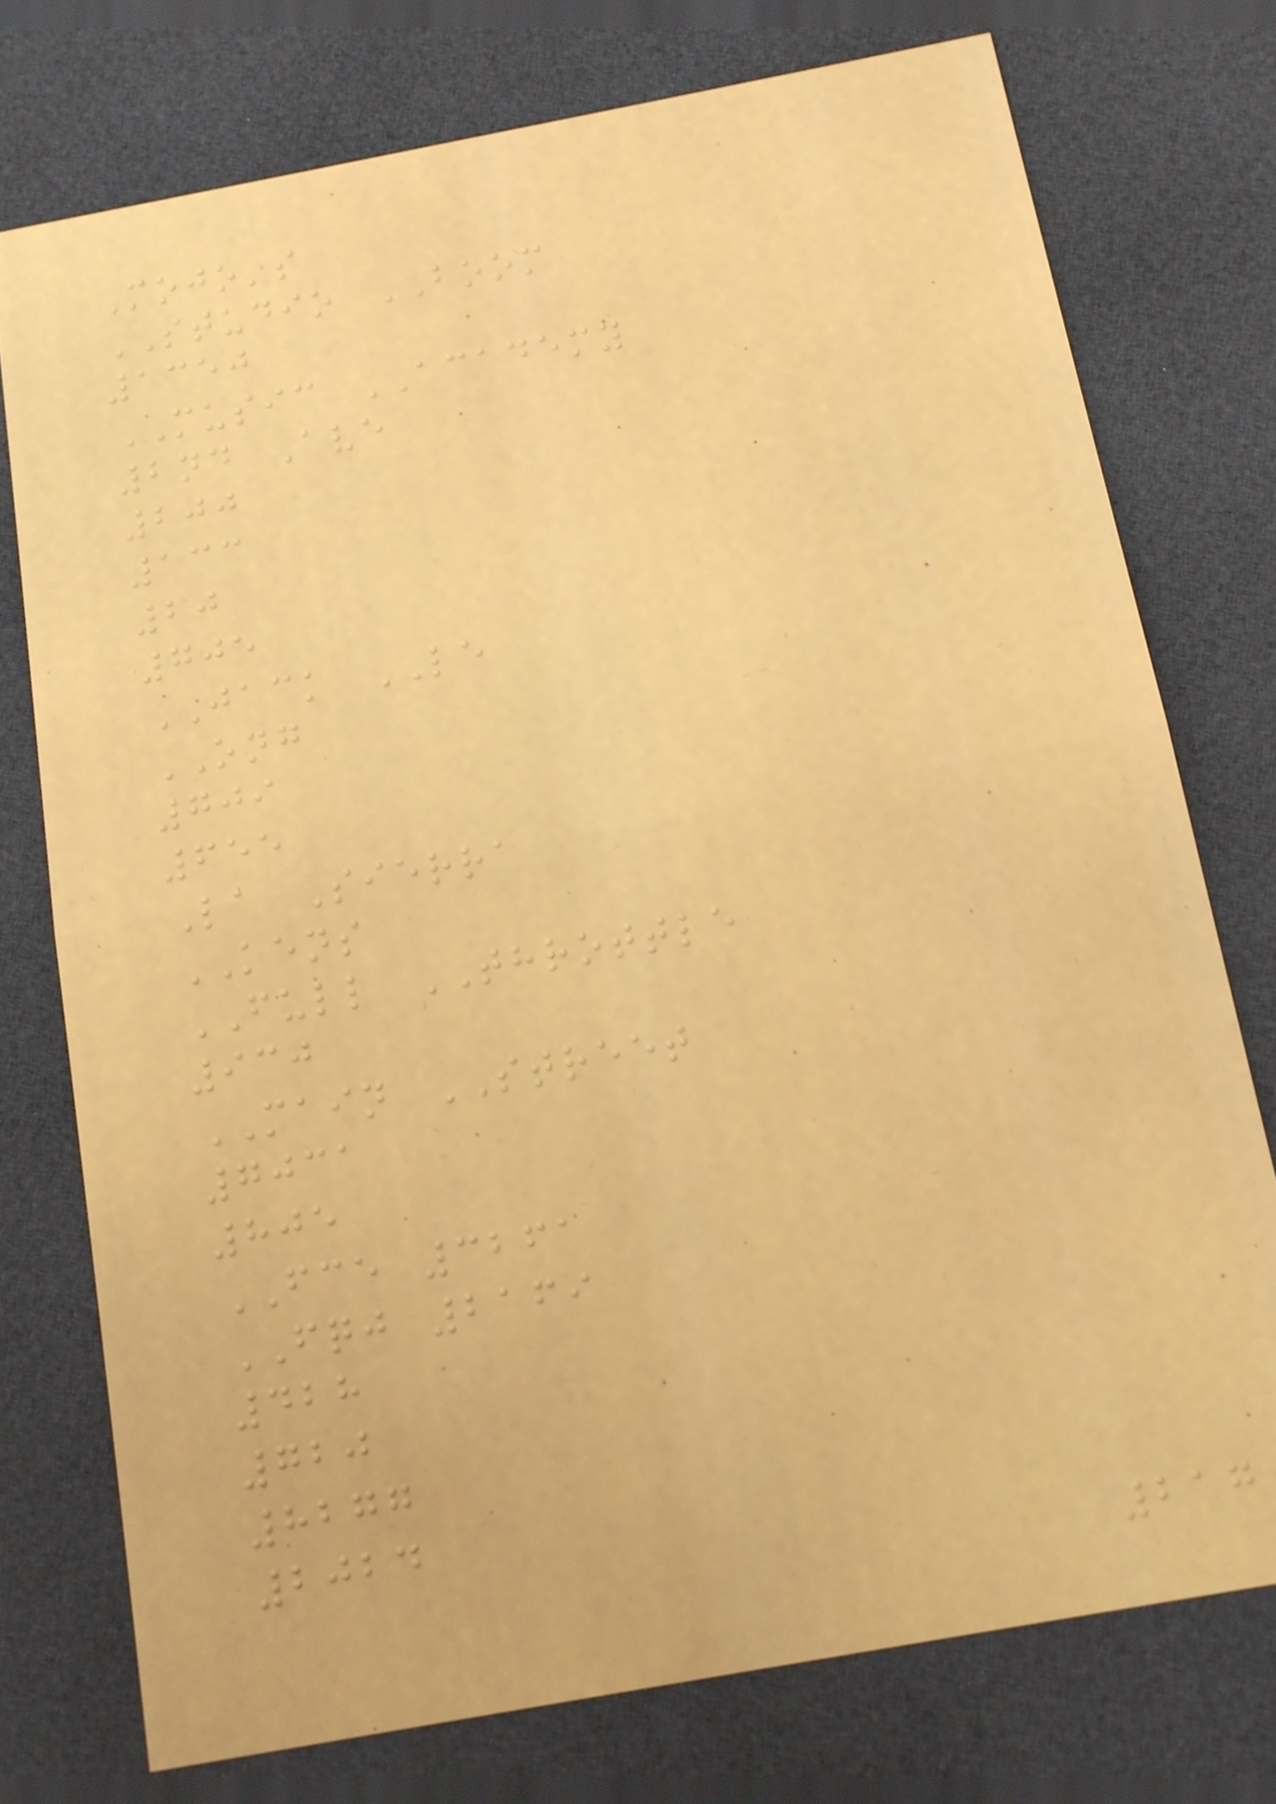Mojo's
STUDIO BOOM
1350
MUSIC ACADEMY
2nd Ave
200
133
20
705
JACK LE
ONG
709
655
La Sierra
KENS
FULL THROTTLE
930
MAIN STREET
7031
805
FCE 3261
FQJ 2169
428
720
8277
2024
217
